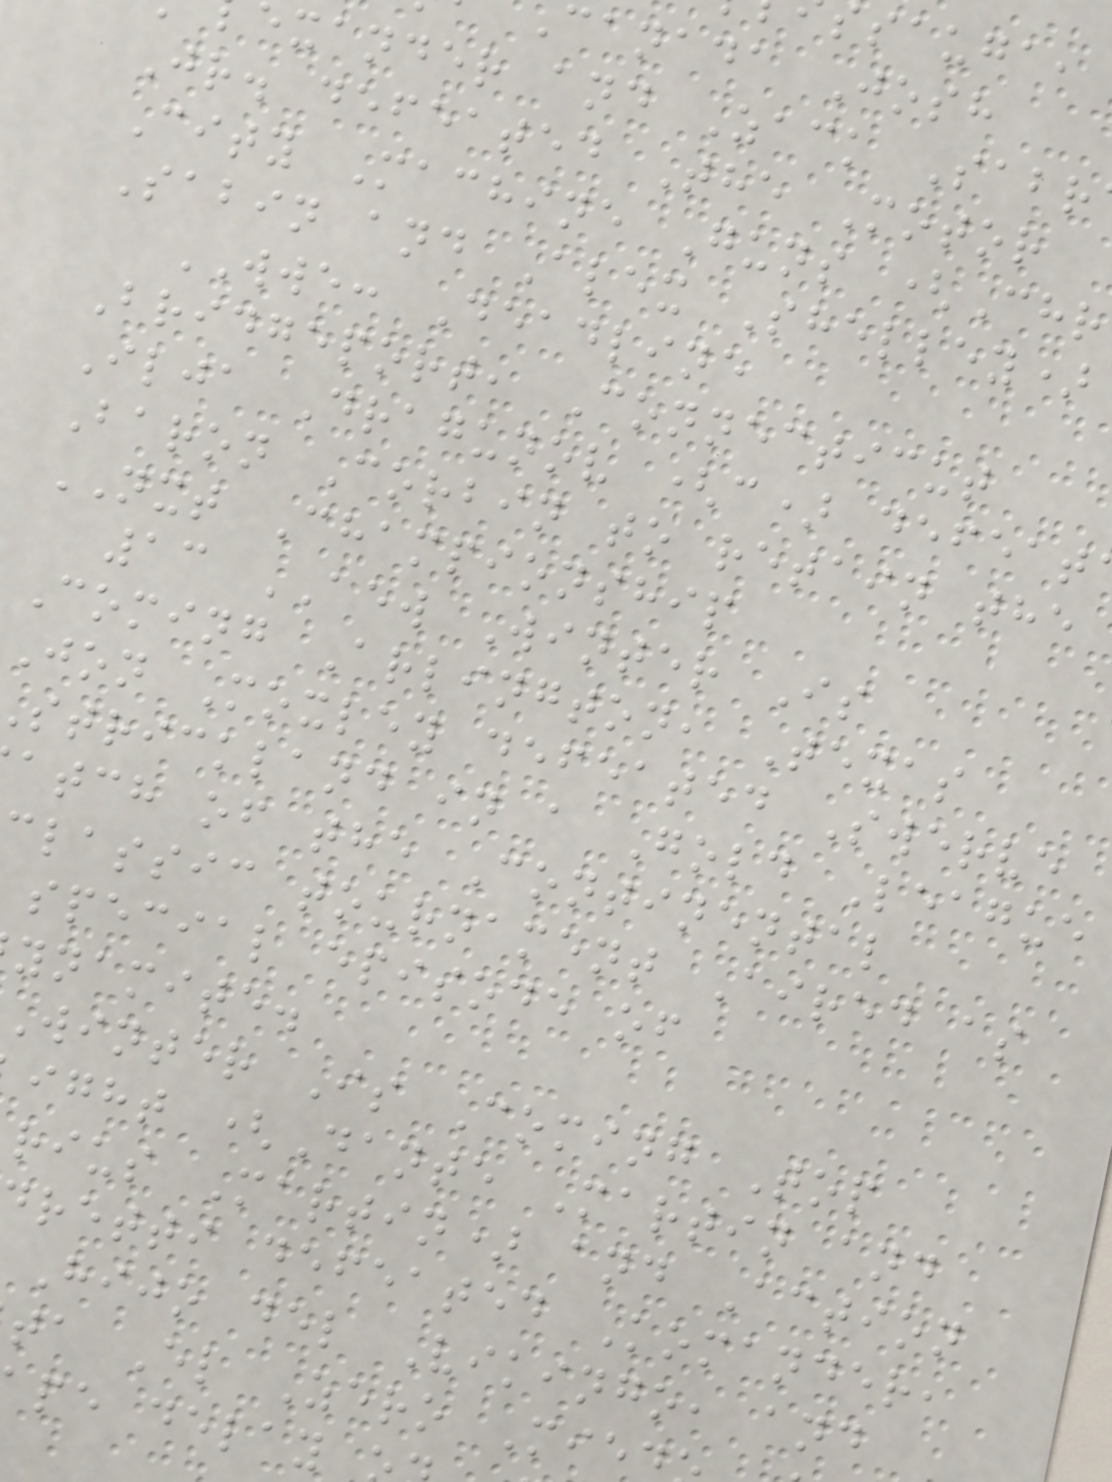canada Josh
xander and Zack Sabr
Jr. defeated The Motor
City Machine Guns (Chr
Sabin and Alex Shelley)
WWE: Deadline
Bridgeport, Connecticut
Ilja Dragunov (c) defeat
Baron Corbin to retain the
NXT Championship
13 AEW Winter Is
Coming Arlington, Texas
Jon Moxley defeated Swerve
strickland in a Gold League
atch of the Continental
classic tournament Aired as
special episode of
ynamite.
Winter Is Coming Top
ight (Dante Martin and
rius Martin) and Action
retti defeated Komander,
Hijo del Vikingo, and
ta El Zero Mie
pe delay
